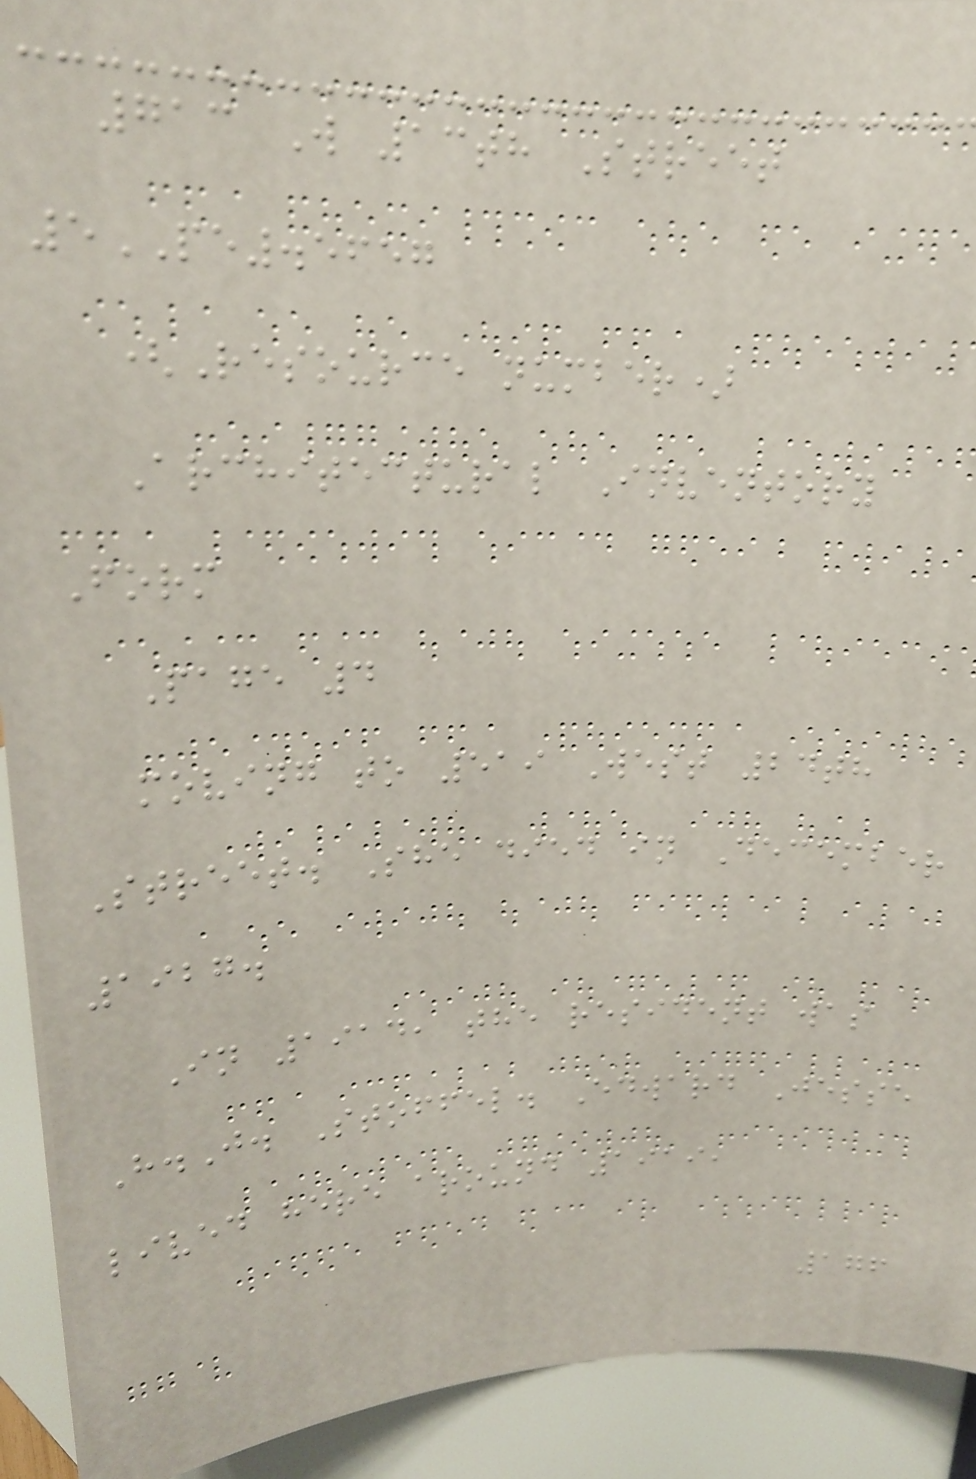713 W 13th Street
5PE.5657
(Resource number)
Architectural Inventory
Form
Page 4
moving to 519 West 24th
Street. She died in December
1927.
In 1914, the resident was
H.J. Stoffel. Edward Jesse
lived here around 1919,
176
